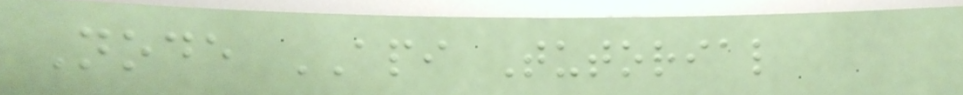Node API Tutorial
